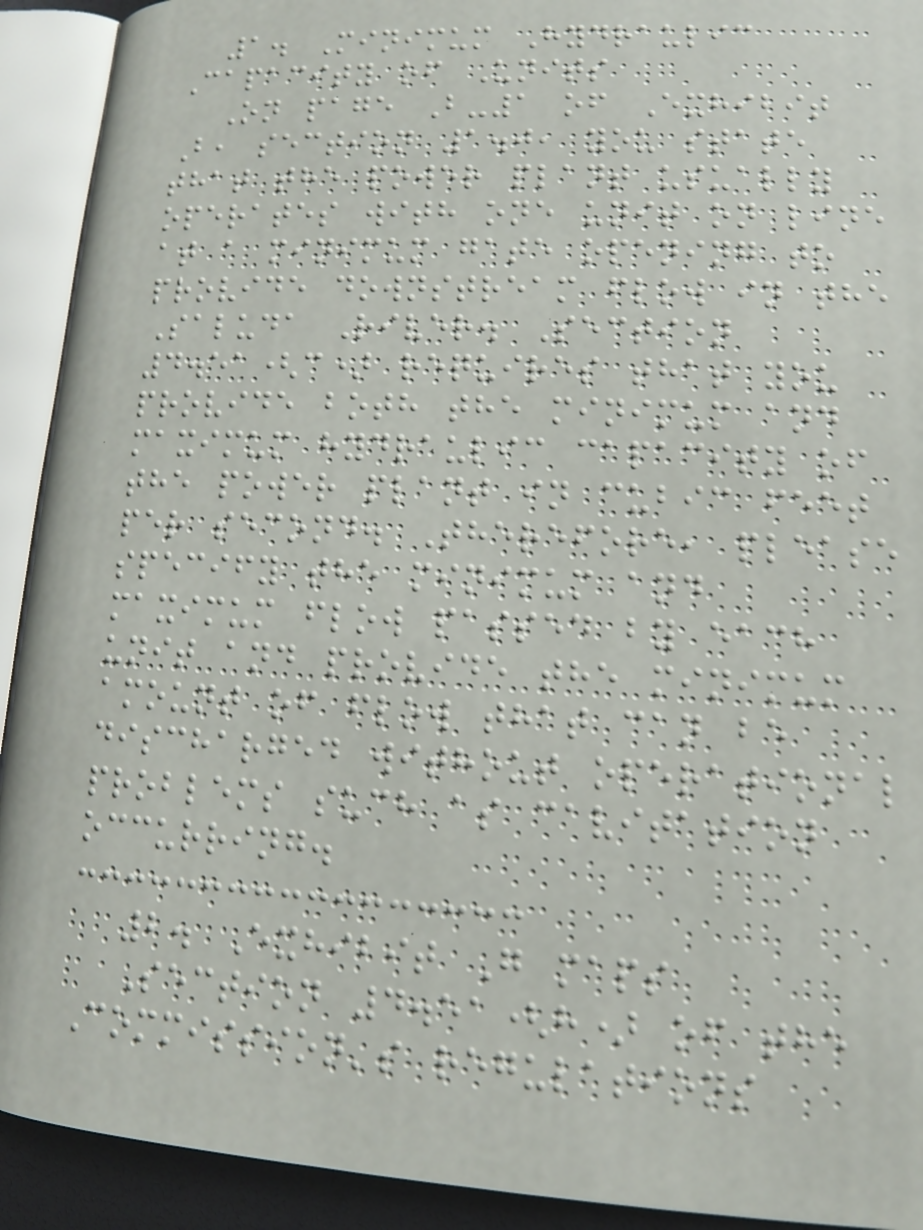1. Minimum Hydraulic
Capacity of Units
On page B-1 of Exhibit
B, section 1.0, you state
that the power plant usually
operates with one unit on line
at a minimum gate opening to
provide downstream flow in the
Saluda River. Section
4.51(c) requires that you
provide both the minimum and
maximum hydraulic capacity of
the power plant in cubic feet
per second. Therefore, please
specify the minimum and
maximum flow passed by each
unit and provide the minimum
amount of flow that can be
discharged without operational
problems such as cavitation
occurring.
2. Exhibit G maps
Section 4.51(h) of the
Commission's regulations
